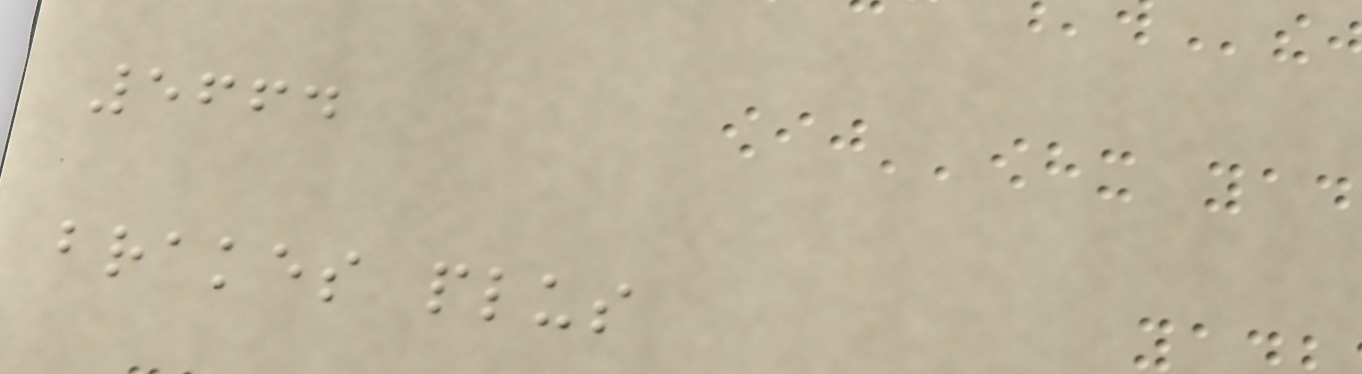5664
brakes plus
